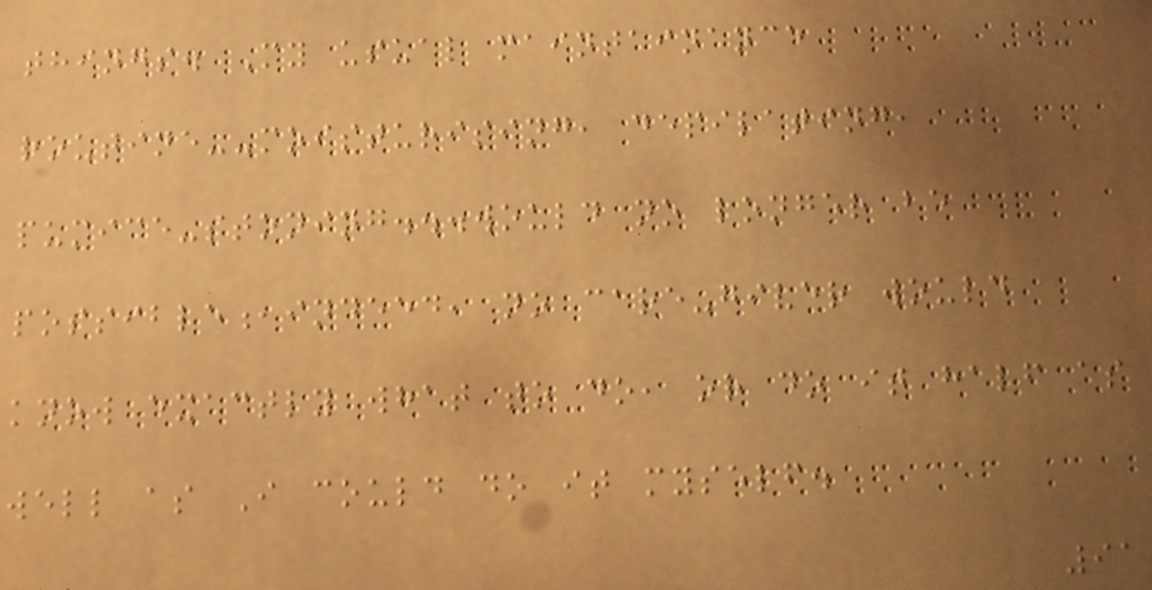things. My usual maintainance
routine--moisturising, depilating,
pumice-stoning...would no longer be
possible,indeed, no care-giver would
know exactly what to do, or do it half as
well as I could do it myself.
91
